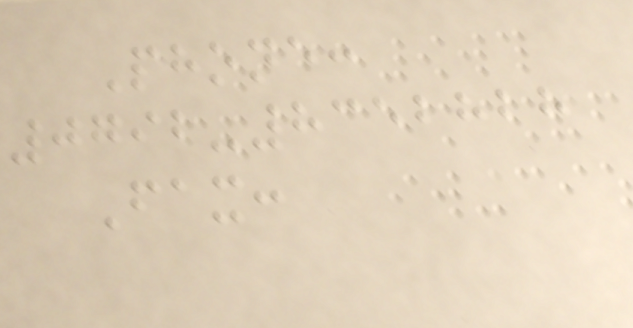Phone:
0792-8352828
Fax:
